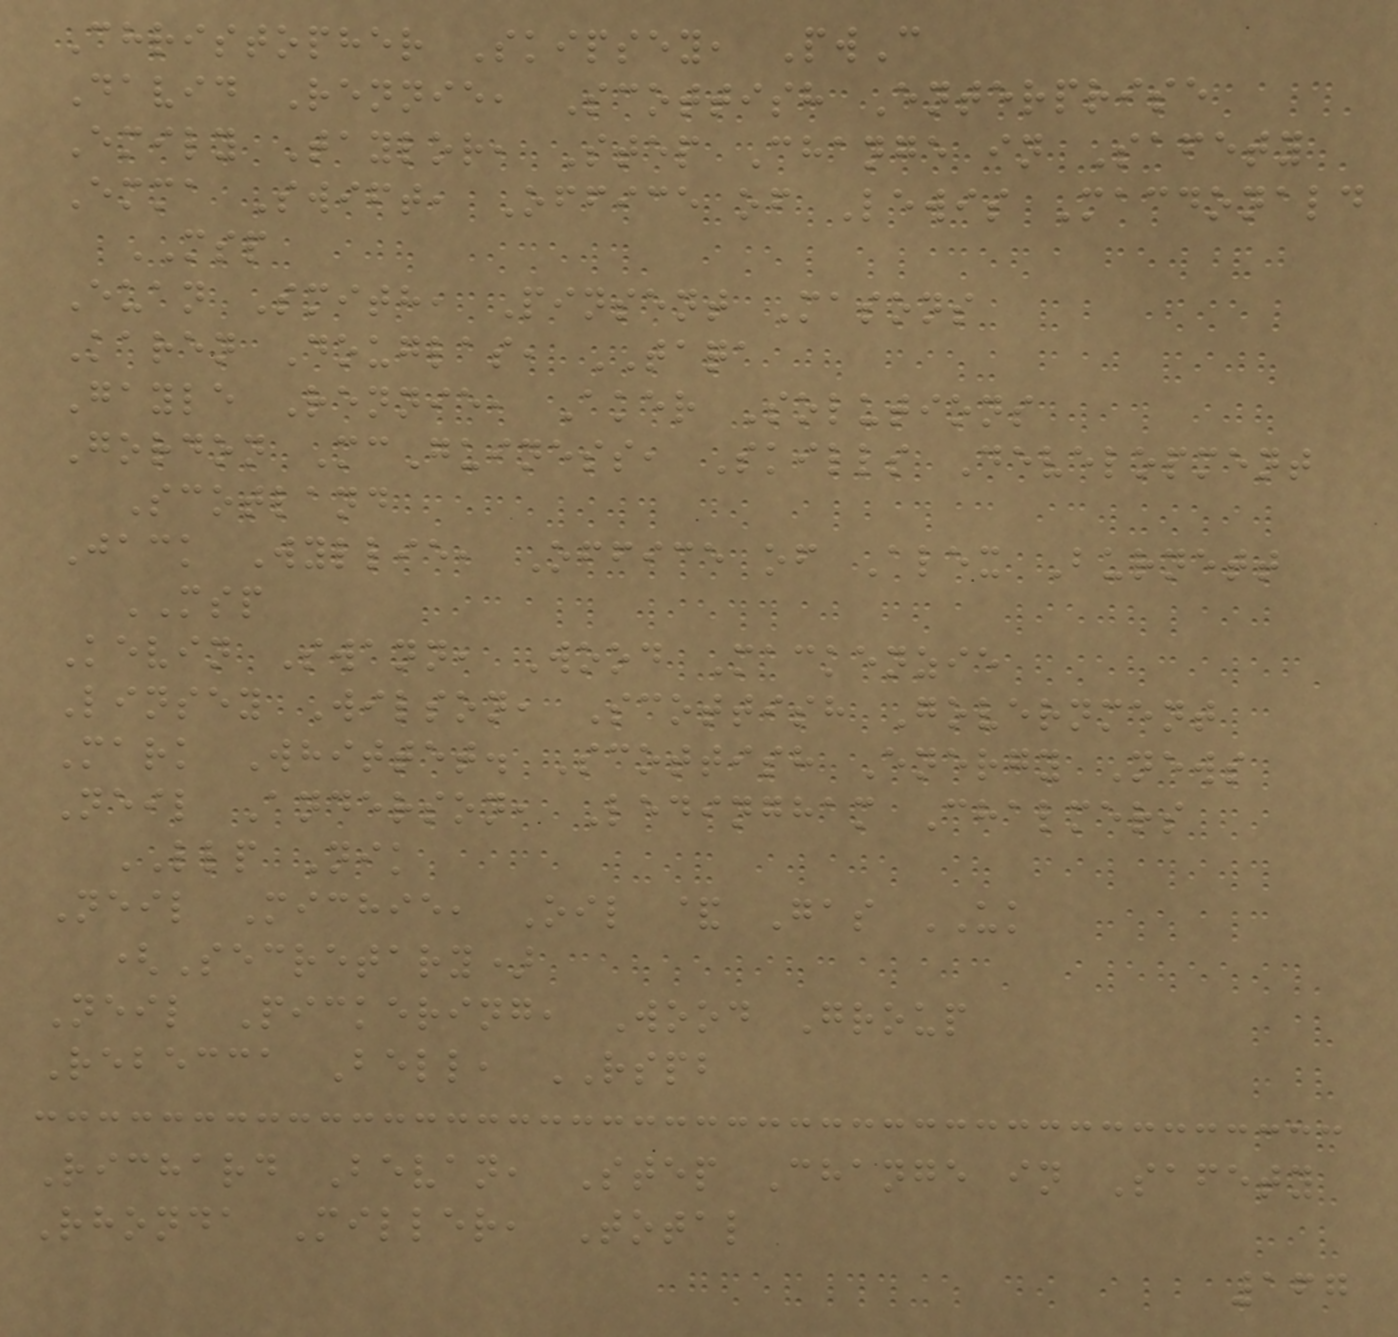Christopher Skipsey, PwC
David Rennie, Scottish Enterprise
Emily Taylor, Step Change in Safety
Emma Swift, Office of Lewis Macdonald
MSP
Euan Smith, Pinsent Masons
Karen Douglas, TAQA
Gayle Rennie, Aker Solutions
Gordon McGuiness, Skills Development
Scotland
Jack Wyllie, Office of Alex Burnett
MSP
Kevin Swann, Wood Mackenzie
Linsey Wilson, Scottish Government
Mark Whittet. Scottish Energy News
Neil Anderson, Ledingham Chalmers
LLP Nik
Neil Michie, Oil & Gas UK
(Secretary)
Neil Pickering, Wood Group
Rebecca Bell, RSPB
Richard Bevan, Step Change in Safety
Rhonda Miller, Total
167
